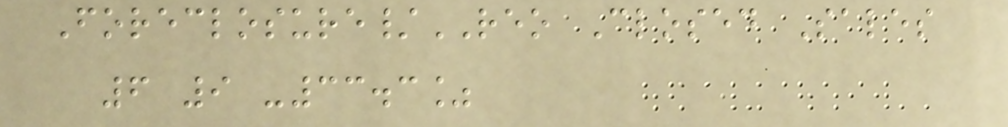Foreclosure/REO Closed Sales
6 9 -33.3%
